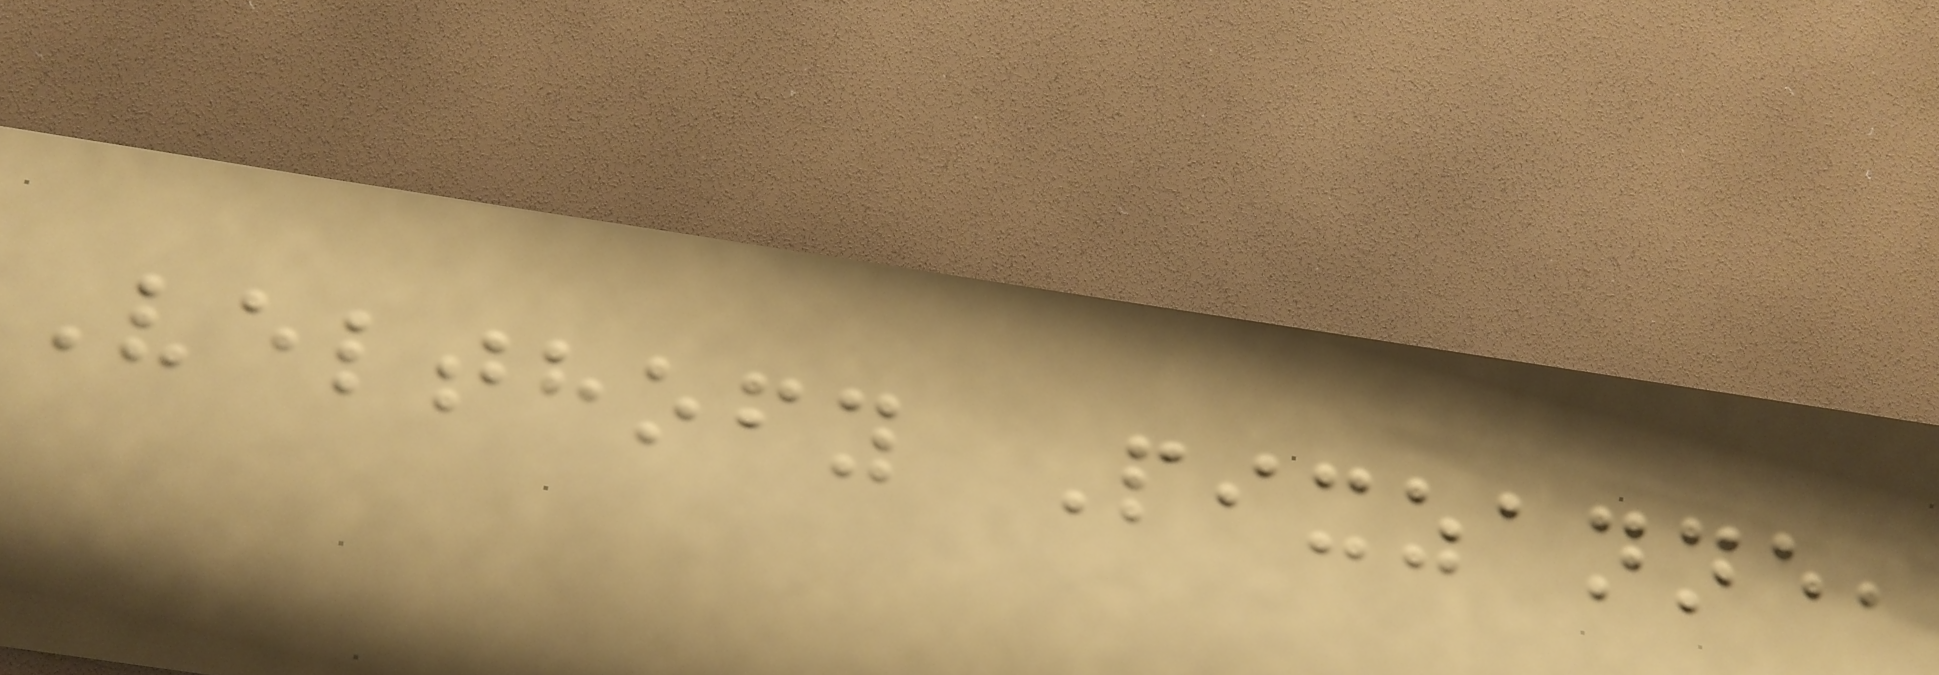Velthofy Pixzanne,
